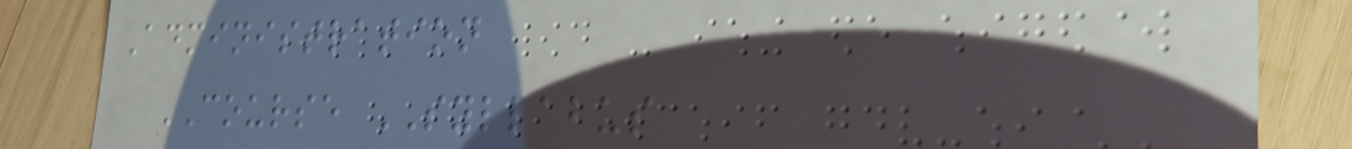Administration
COURSE SYLLABUS
